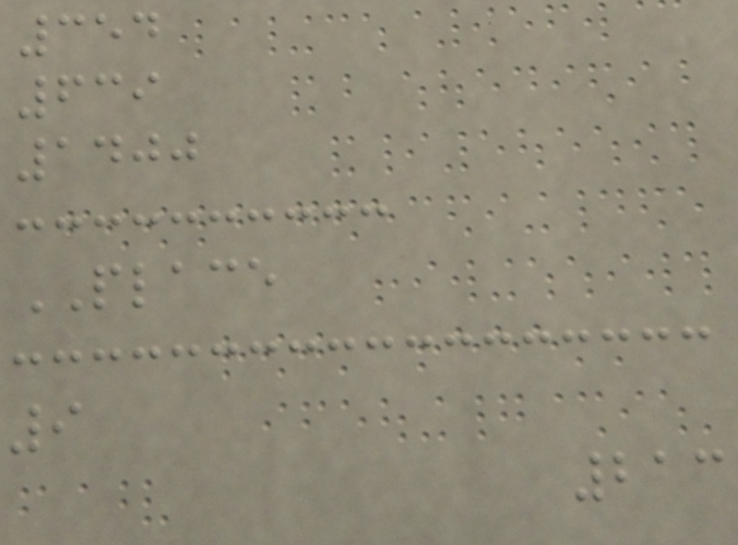354
639
1400
PLACE
9
213
